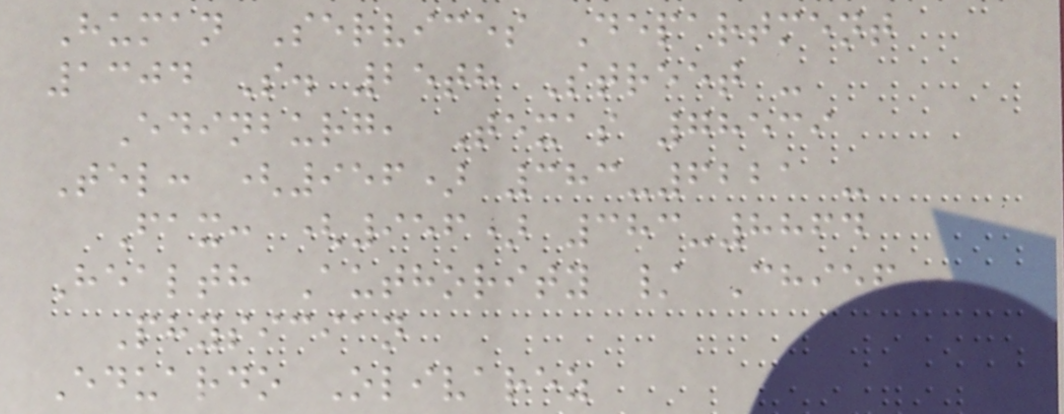Human Services Department
1304 S. 25th Street -
Edinburg, Texas 78539
Tel: (956) 383-6221 -
Fax: (956) 383-8864
Health Authority / Chief
Physician
Eduardo Olivarez
